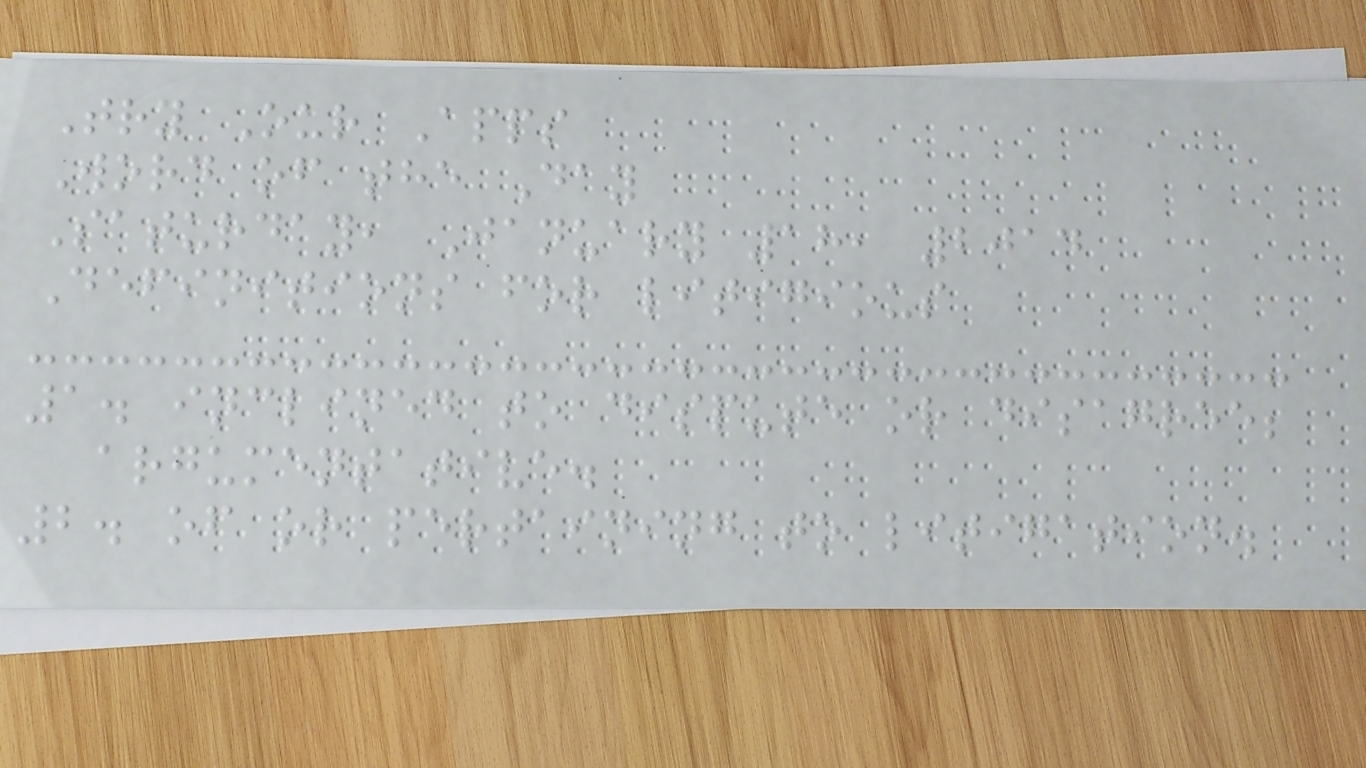Try Our Apps
Word of the Day
Saturday, January 18, 2014
Definitions for litigious
1. inclined to dispute or disagree;
argumentative.
2. of or pertaining to litigation.
